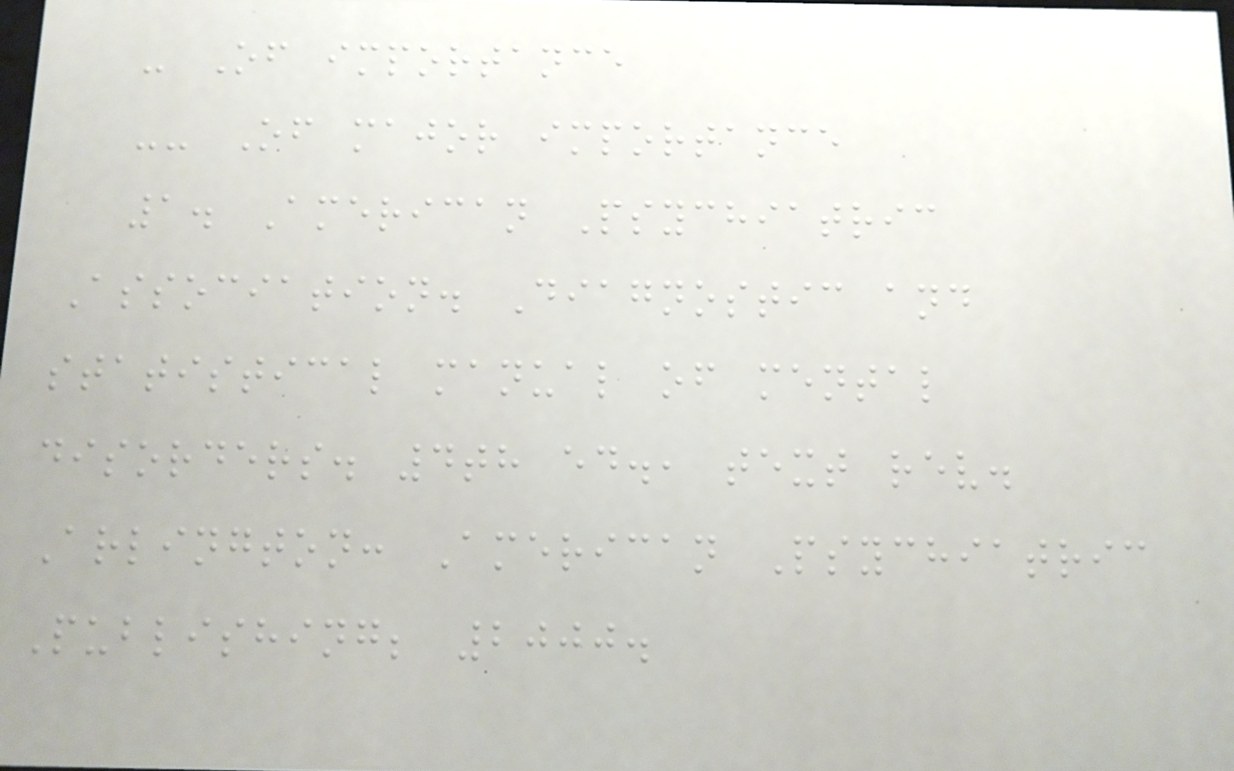- Of importance
-- Of major importance
1. American Psychiatric
Association. Diagnostic and
statistical manual of mental
disorders. 4th ed., text rev.
Arlington: American Psychiatric
Publishing; 2000.
